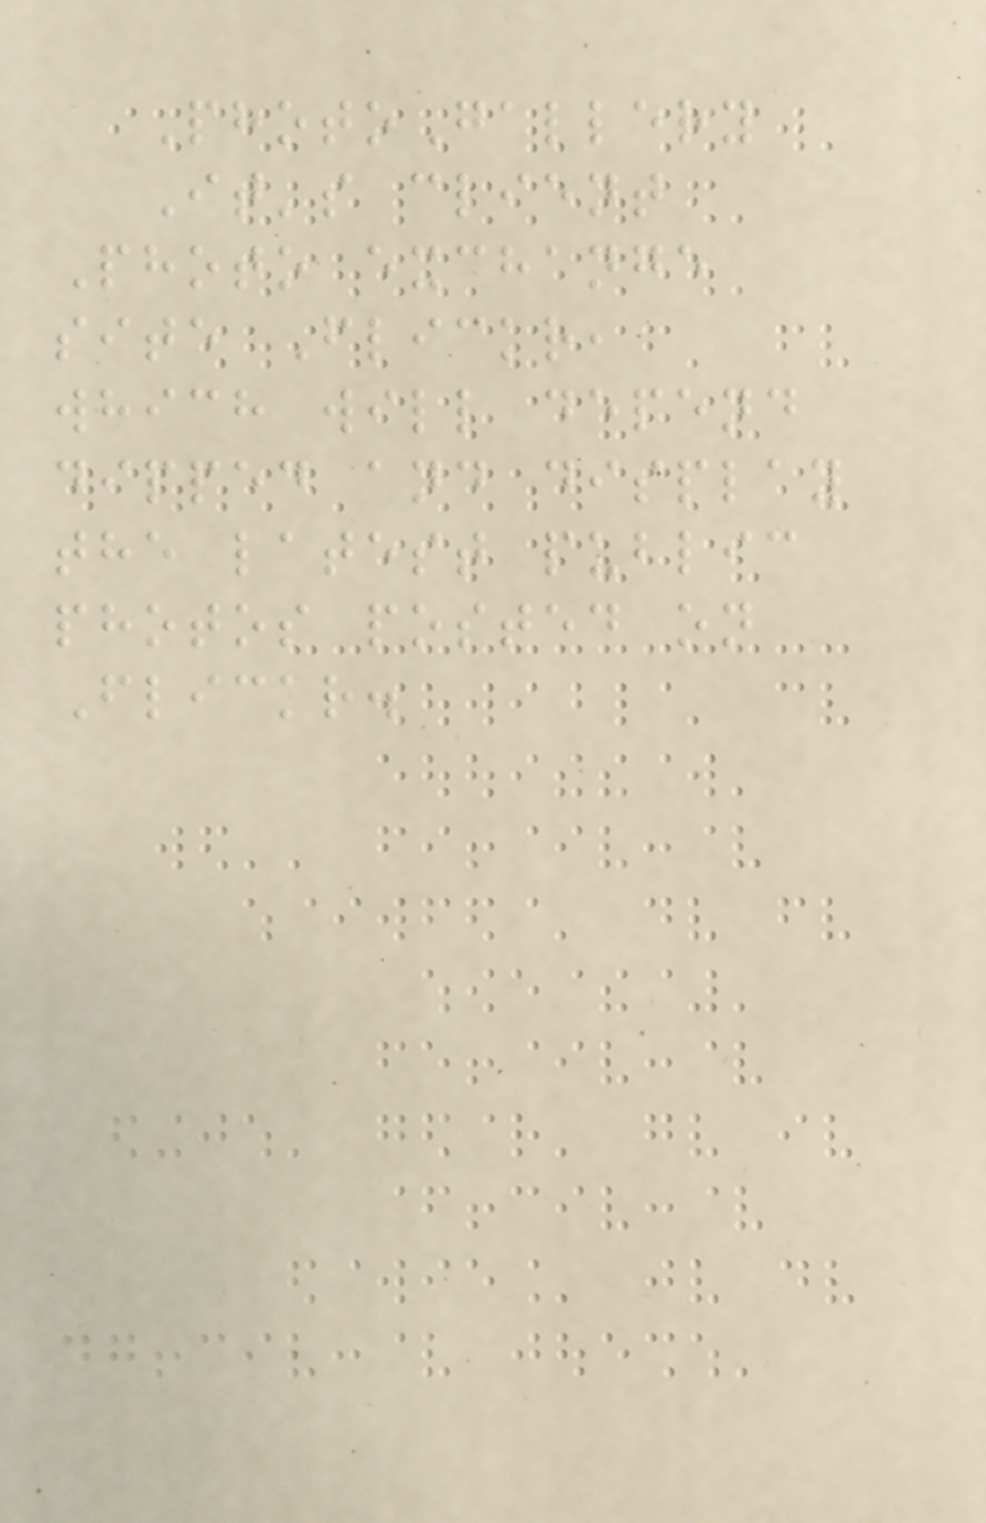PhotoGallery
It's client
Photo exchange
site Flickr,
which will depend
dipped and display
the latest public
photos posted on
Flickr.
